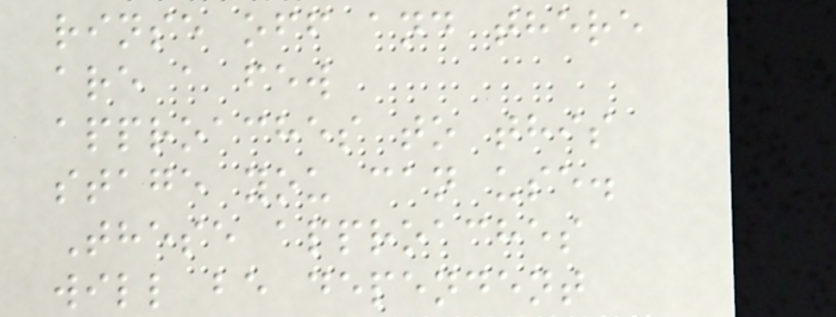rinse off and there
are a few
approaches to this
stage you can use.
These approaches
will be dependent
